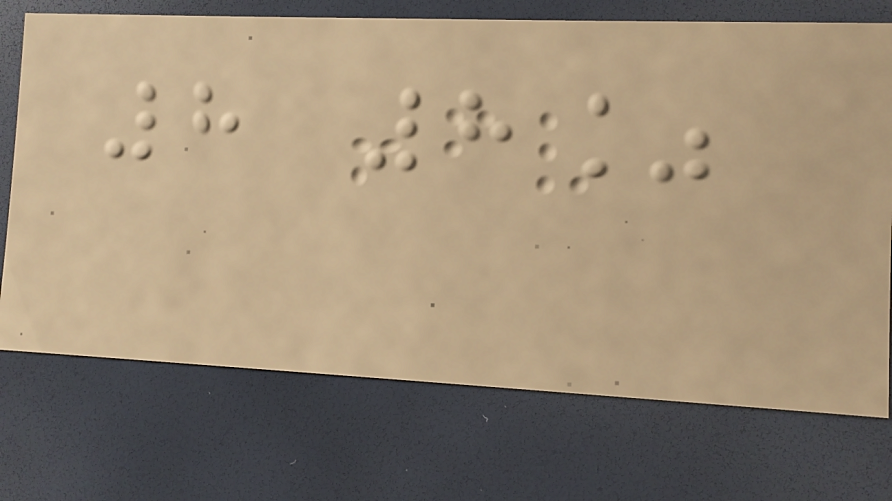8 8%
